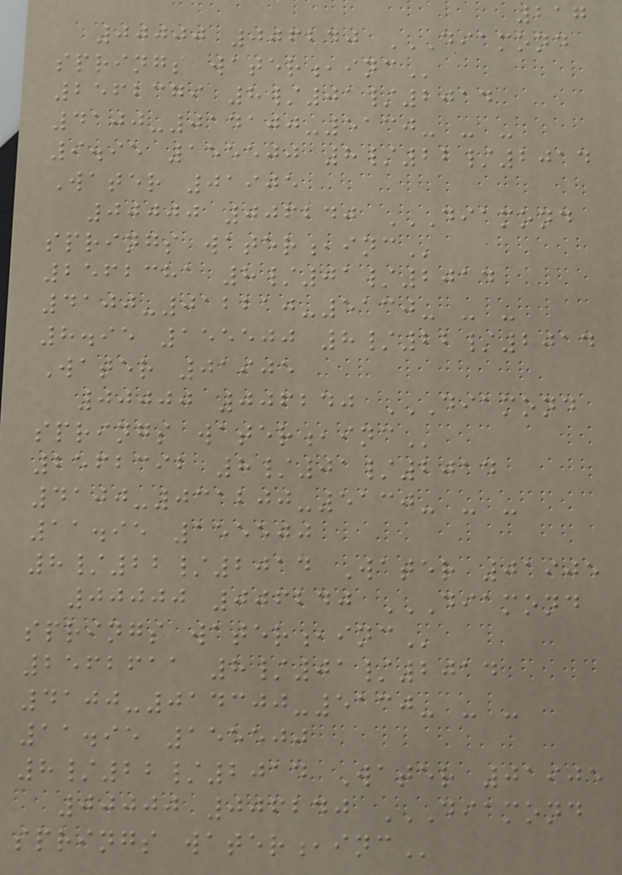217
00000 006240 DIAMOND
SPRINGS WATER,INC
2562379 8/01/2014
4100-014100-5130- - -
9.95 155500 8/22/2014
Water 01905
00000 006240 DIAMOND
SPRINGS WATER,INC
2562381 8/01/2014
4100-012210-5130- - -
8.95 155500 8/22/2014
Water 01905
00000 006240 DIAMOND
SPRINGS WATER,INC
2562392 8/01/2014
4100-031200-5130- - -
11.95 155500
8/22/2014 Water 01905
00000 006240 DIAMOND
SPRINGS WATER,INC
2562611 8/01/2014
4100-014300-5130- - -
11.95 155500
8/22/2014 Water 01905
00000 006240 DIAMOND
SPRINGS WATER,INC
